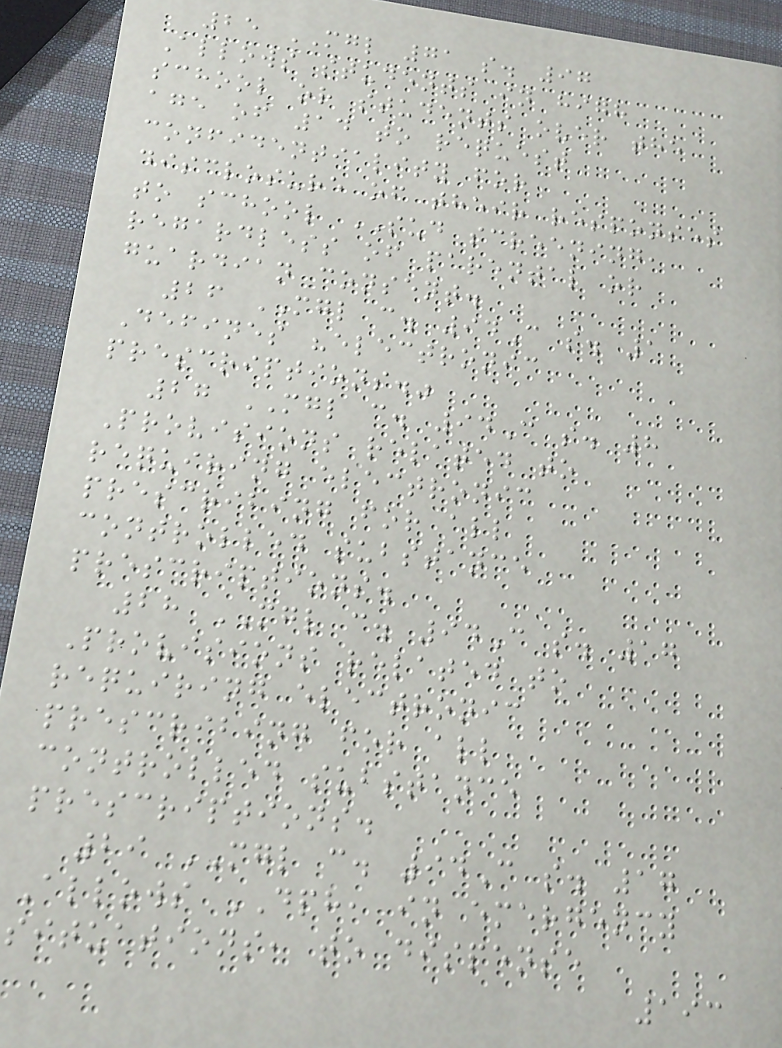25 MGL 71 s. 97
Allows students in high
school or students over the
age of 14 to request
confidentiality for
disclosure of their responses
to school SUD screening,
regardless of parental or
guardian consent.
26 MGL c. 94C s. 1
Defines "electronic
prescriptions."
27 MGL c. 94C s. 8
Provisions related to
requiring electronic
prescribing for all
controlled substance
prescriptions.
28 MGL c. 94C s. 17
Provisions related to
requiring electronic
prescribing for all
controlled substance
prescriptions.
29 MGL c. 94C s. 17
Allows DPH, in emergency
situations, to dispense
193
